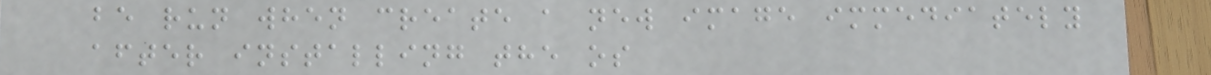be run when create a new image immediately
after installing the os
